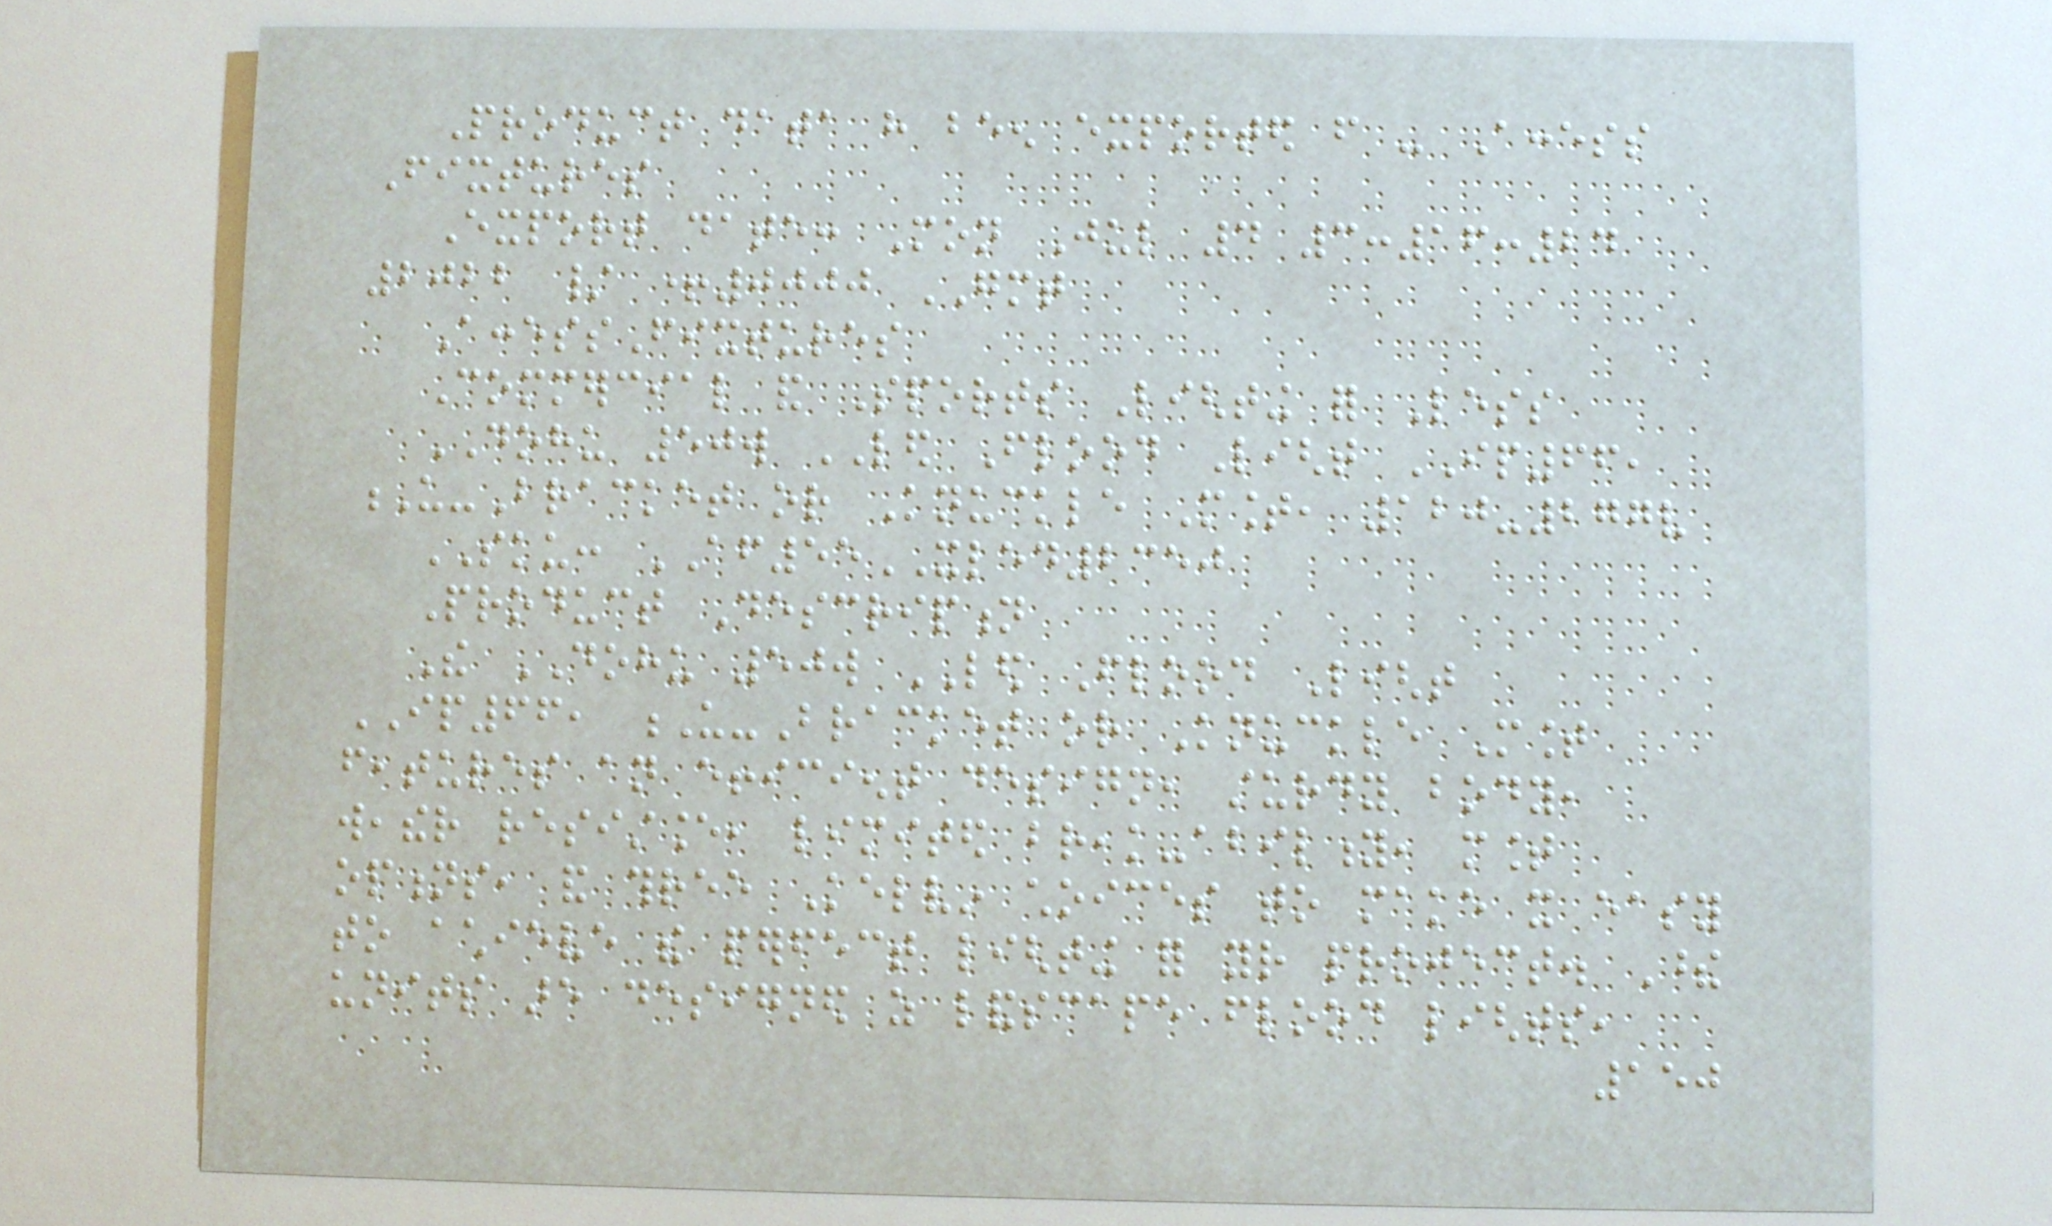Product data have been exported from - Access
Fixtures
Export date: Mon Jul 4 3:16:24
2022 / +0000 GMT
AccessFixtures
Commercial and Sports Lighting for Less
DOHU 50w LED Flood Light IP66,
U-Bracket or Knuckle Mount, 120-277v
SKU: AF55XLED2350
Product Description
The DOHU 50w LED Flood Light
IP66, U-Bracket or Knuckle Mount
features an efficient design, sturdy body,
weather resistance, limited break-ability, mount
options, and three Kelvin choices to make it easy
to achieve the perfect lighting for your project. These
units are designed as landscape flood lights,
150
